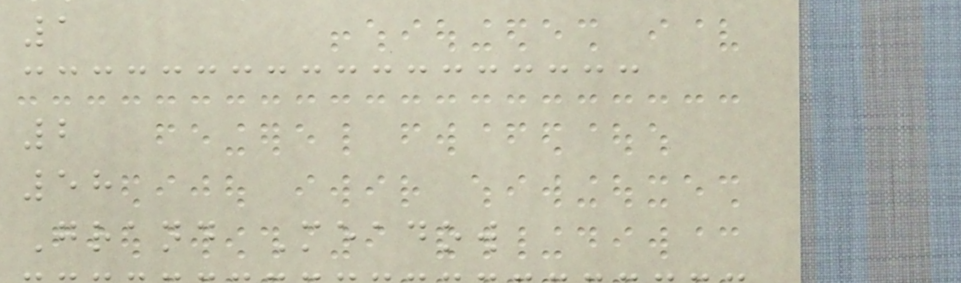1
2
58
Grand Meadow
